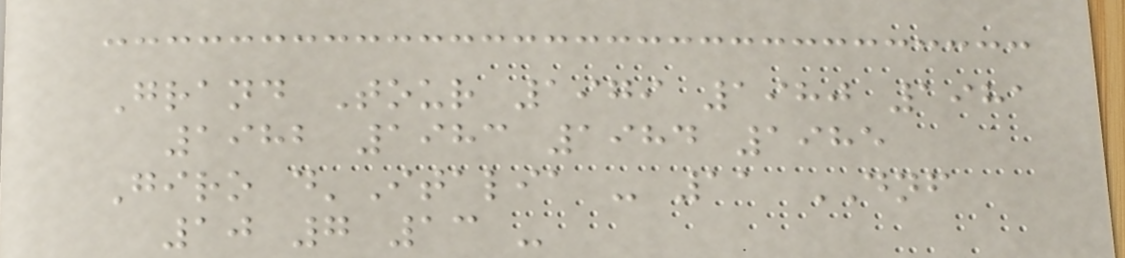Grand Tour 1979 1980 1981
1982 1983 1984 1985
Giro d'Italia - 11 DNF
10 7 13 -
